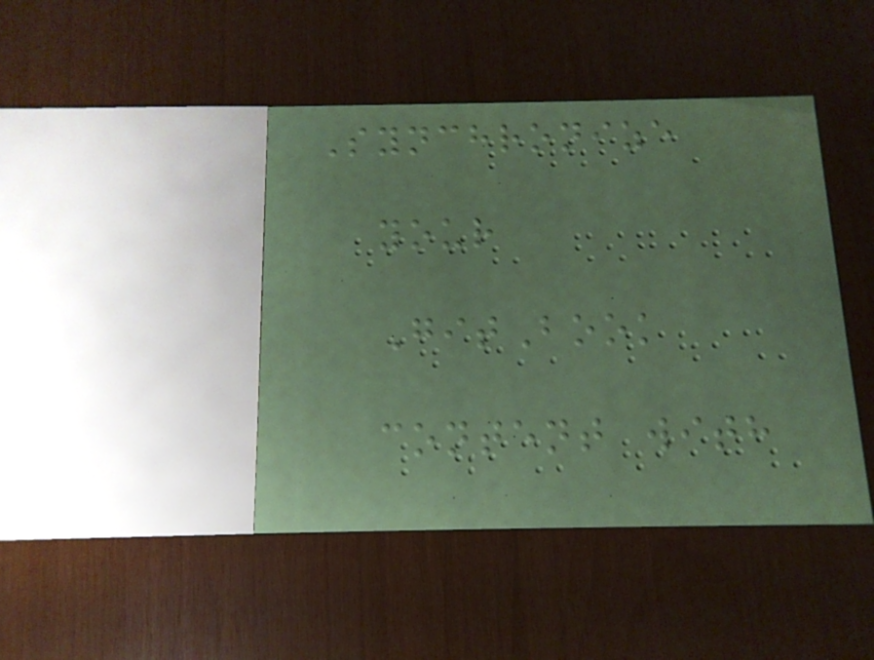Synchronize
your
GitBook
content with
